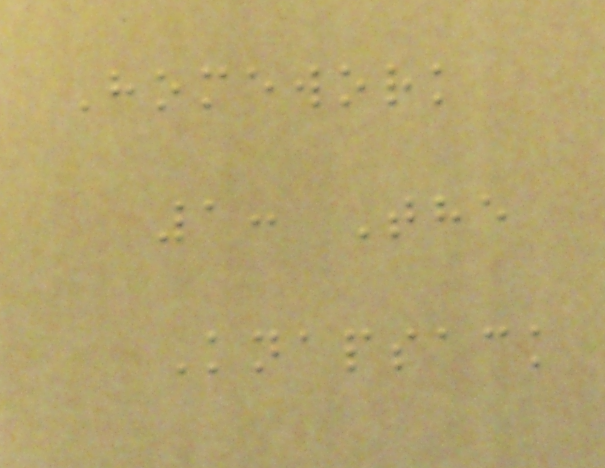Homework
1: The
Knapsack
